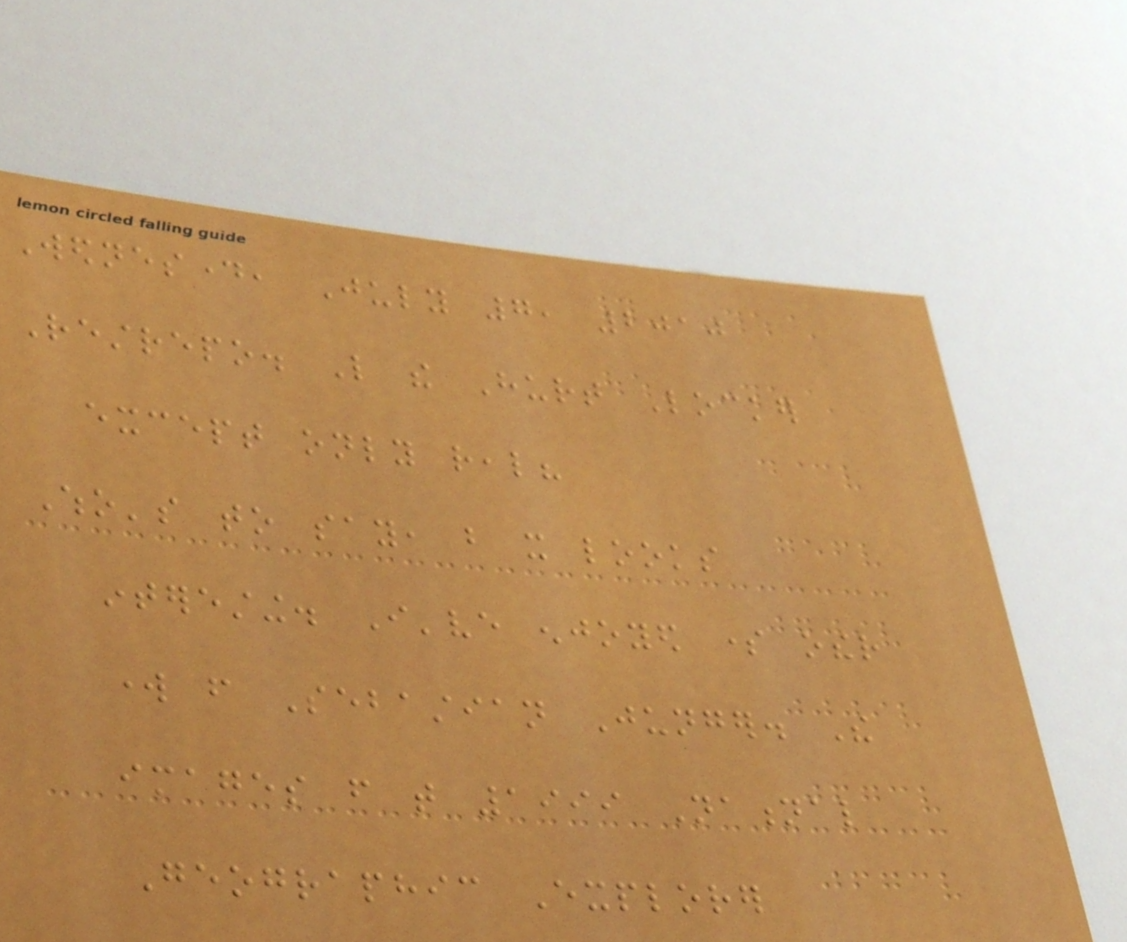Wednesday, July 7, 2010
Restrepo. Like the Hurt Locker
except only real?
Who's to say, but it looks
interesting. I've enjoyed some other
work from Sebastian Junger. The
images from that 1999 National
Geographic Explorer
